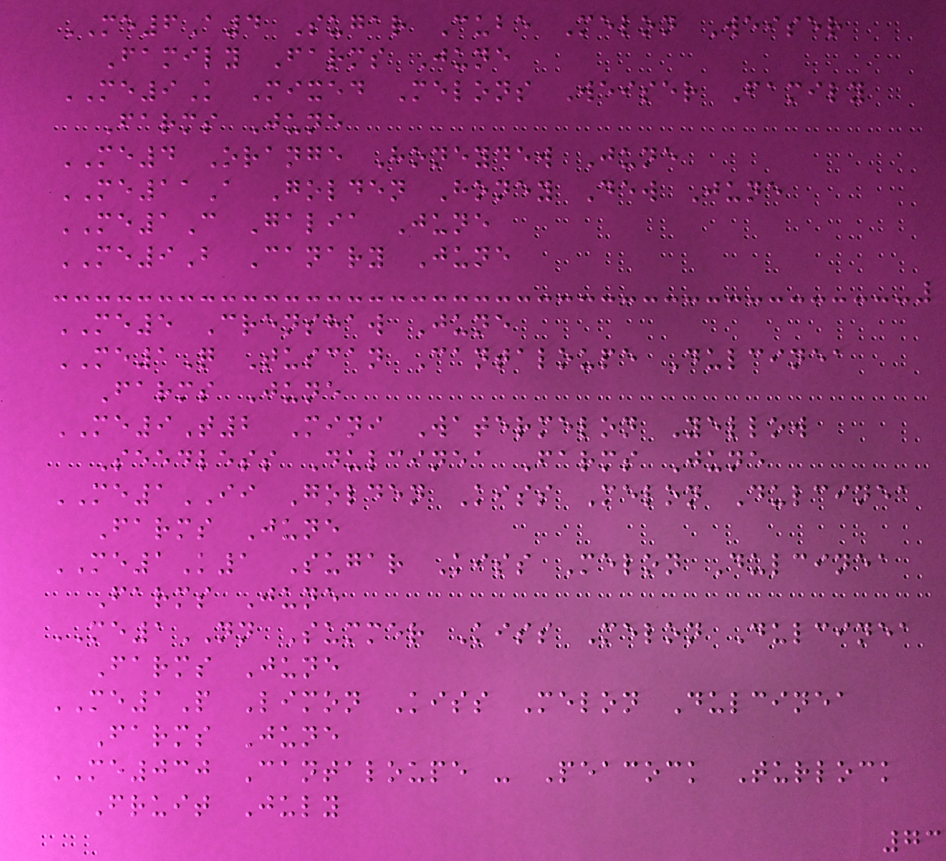ME6A4 Sugar Cube Melon Weiser
Family Farms June
ME9K Mixed Melons Weiser Family
Farms June
ME4 Orange Honeydew June
ME11A Golden Honey Dew June
ME1C Galia June
ME9B Canary June
ME5 Crenshaw June
ME1Q Tuscan Cantaloupe Dulcinea
Farms June
ME9T2 Mini Watermelon Yellow
Seedless Dulcinea Farms June
ME1II Golden Kiss Melon Dulcinea
Farms June
ME1K1 Sugar Kiss Melon Dulcinea
Farms June
ME1NN Summer Kiss Melon Dulcinea
Farms June
ME1P Limon Kiss Melon Dulcinea
Farms June
ME030 Cantaloupe - Peacock Turlock
Fruit July
73
